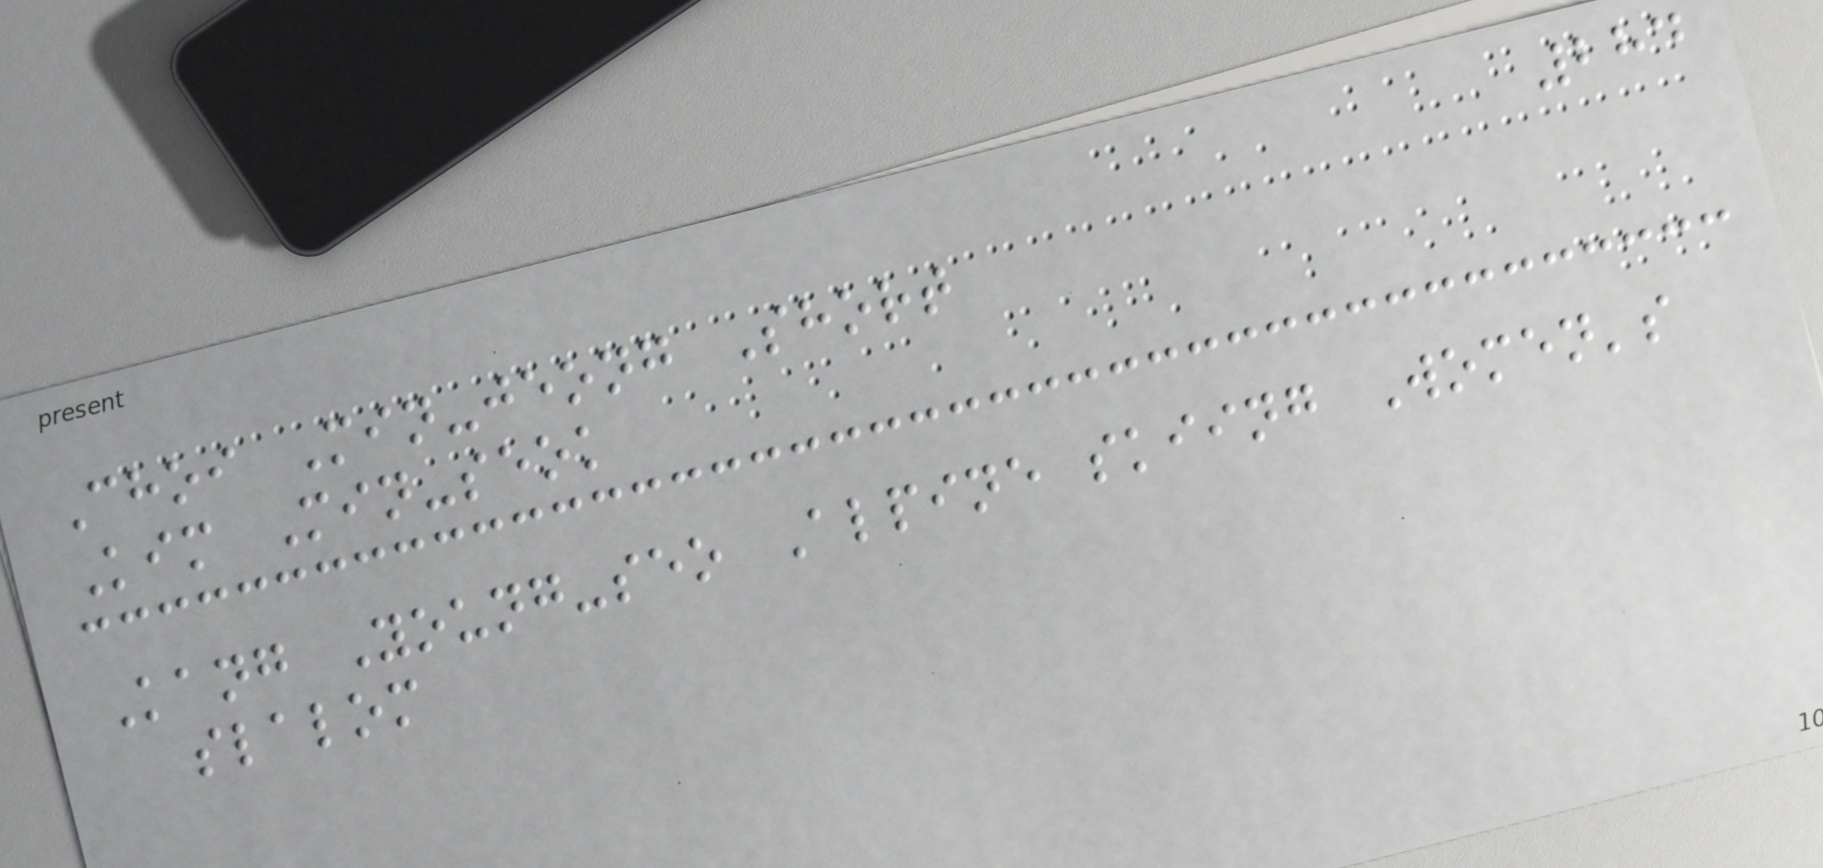284
Choi Min-jeong Short
Kim Min-seok
Kang Young-seo Alpine skiing Women's
slalom
